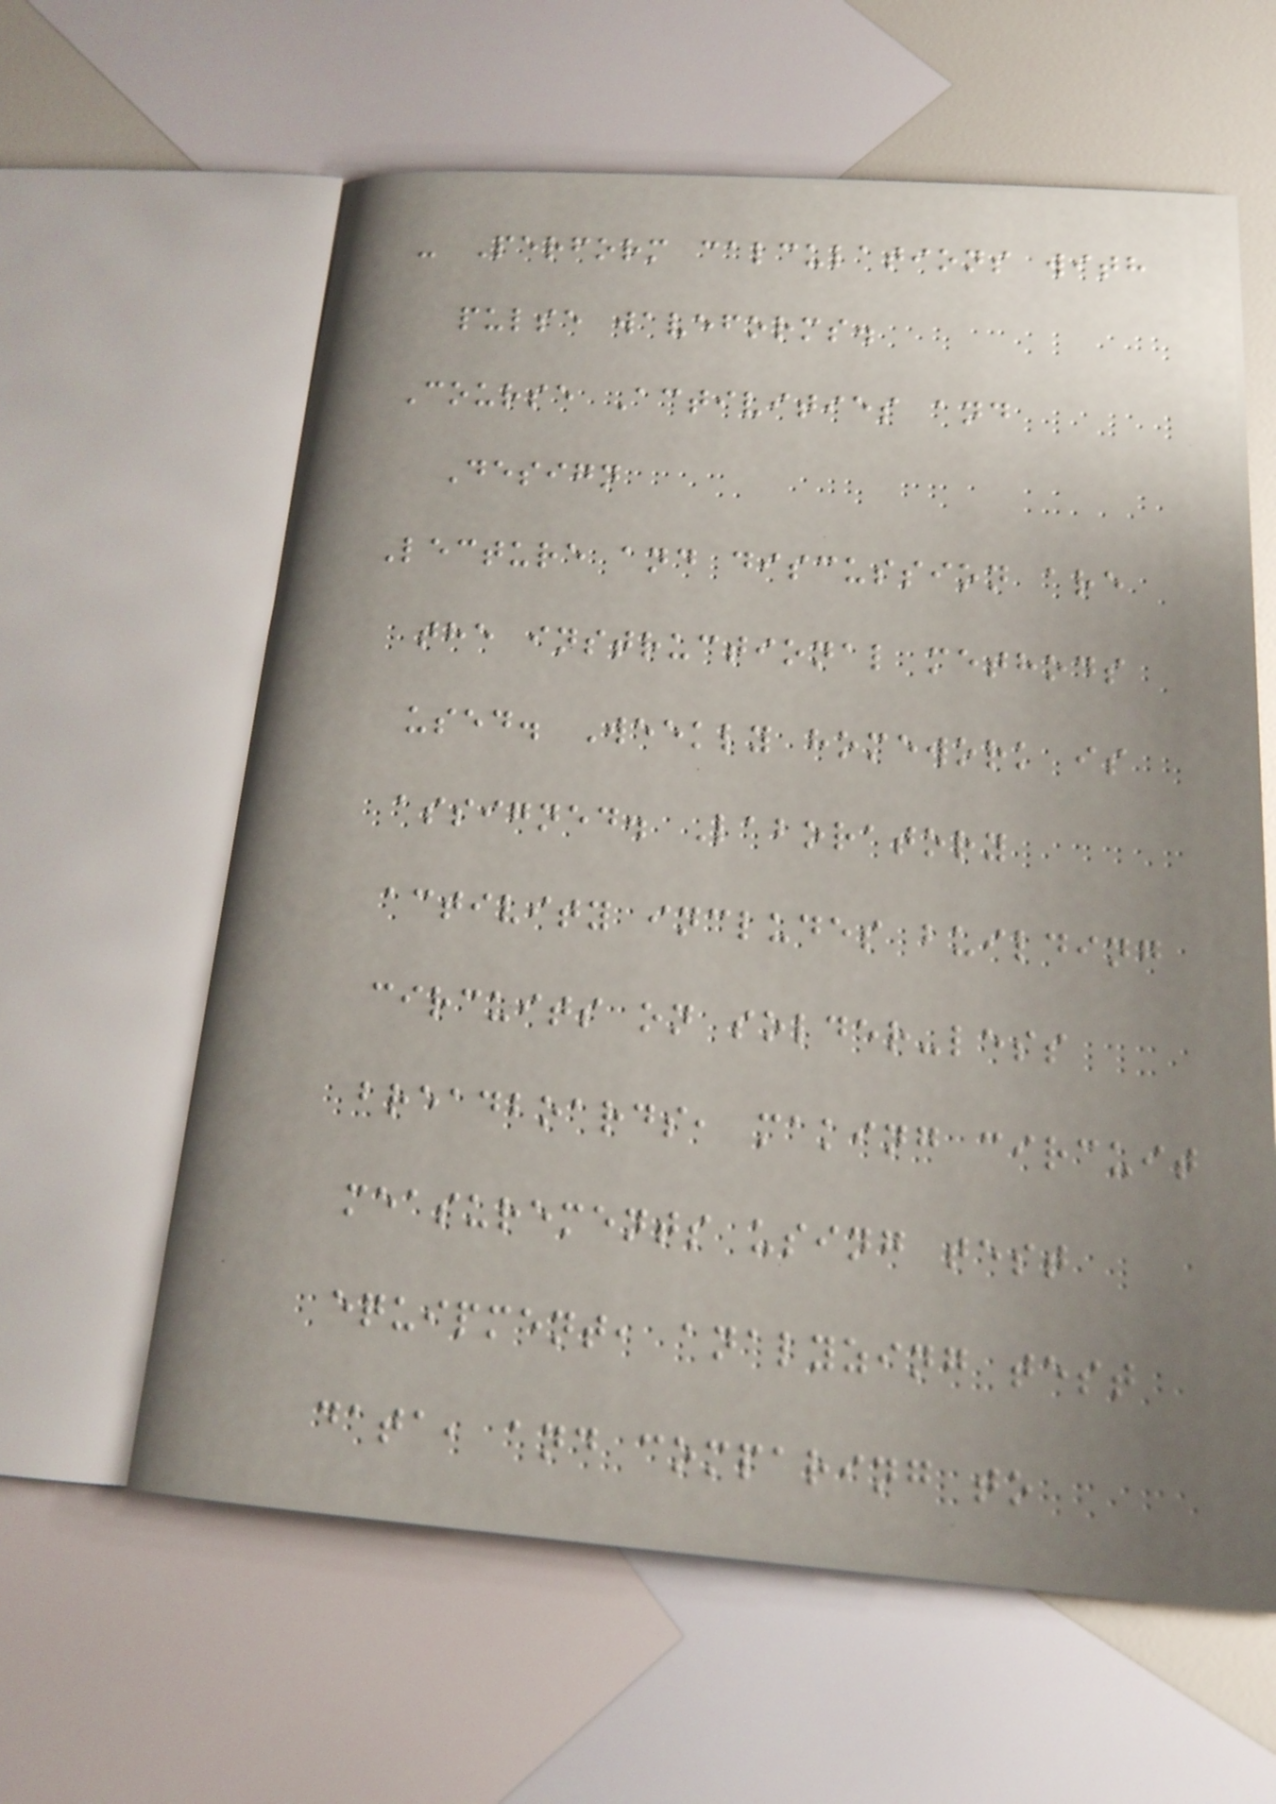- Perform calculations with
pulse waveforms.
Course Activities and
Design
Lecture and discussion are
the instructional methods
used. Weekly homework is
assigned. Laboratory
activity includes building
circuits on solder-less
breadboards, making circuit
measurements using test
equipment, analyzing test
data, and comparing to
